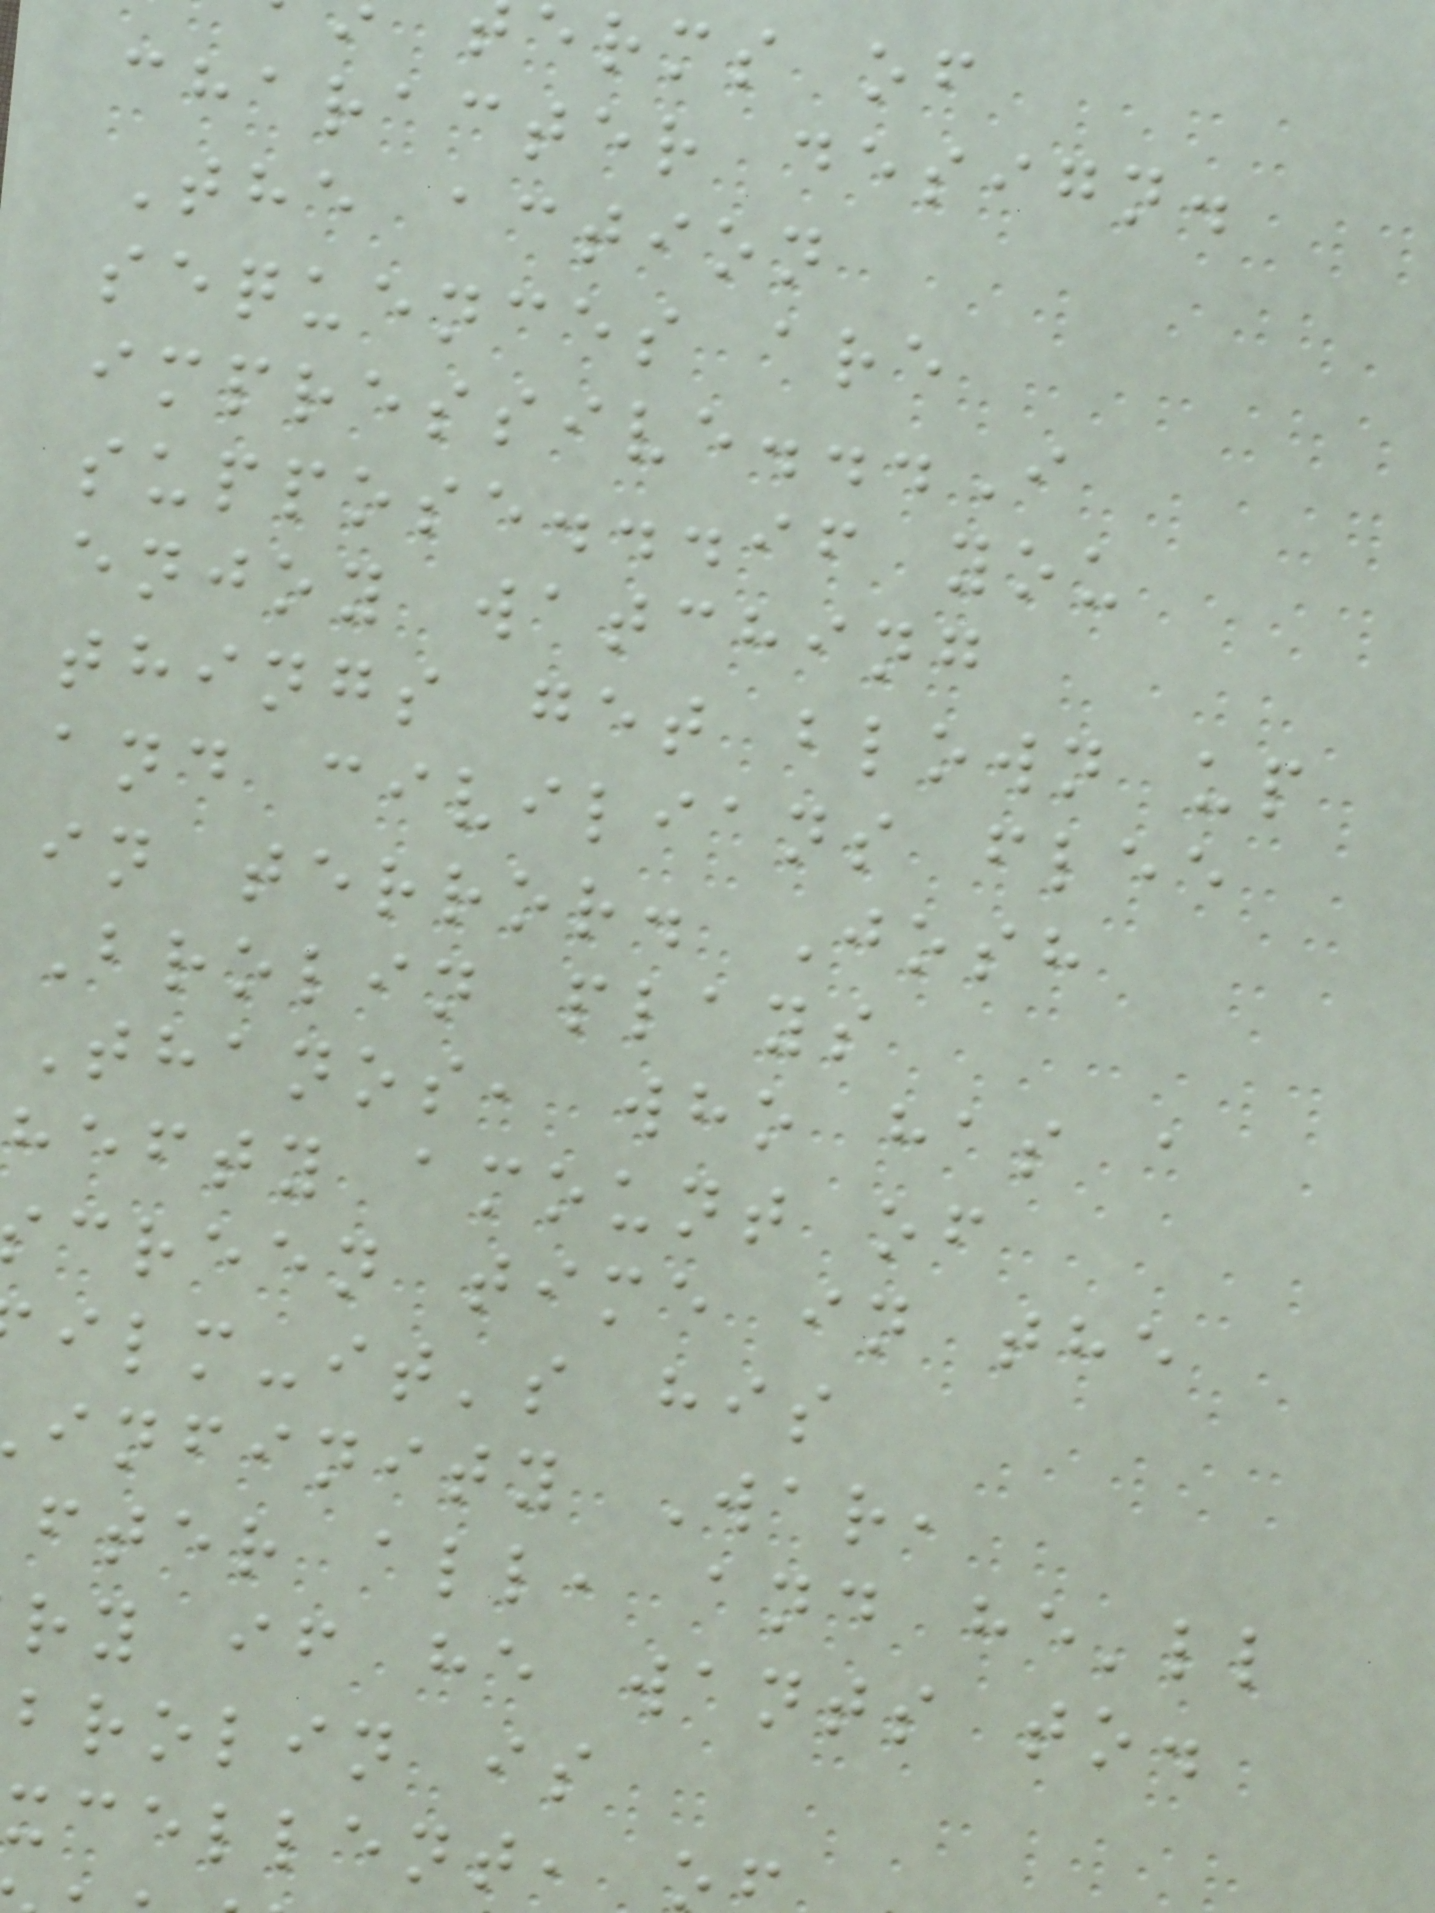erms of
character design.
The action
sequences are
impressive...I
suppose...if you
enjoy watching
things get blown up
and civilians flee
in terror. Josh
Brolin plays
Thanos, who has a
hefty amount of
creen time in the
ilm-it's his
infinity War,
fter all, and he'll
ry if he wants to.
brolin is
xcellent,
